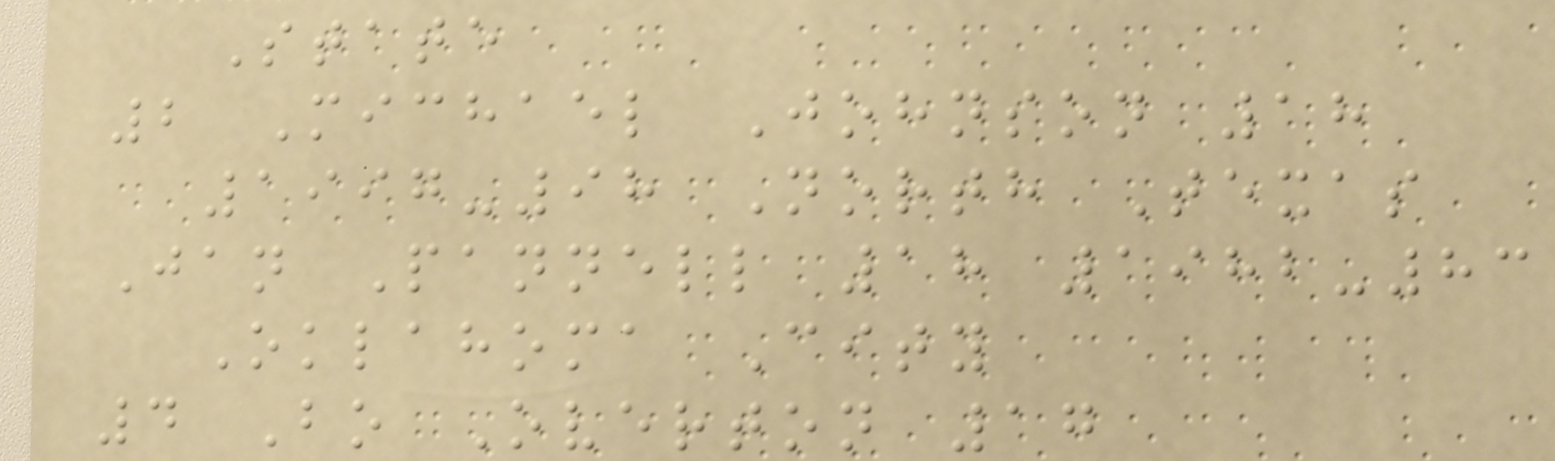State
2 Michael Johnson 18
1997-98 North Texas
Jan Pannell 18 1982-83
Oklahoma City
4 Bo Overton 17
